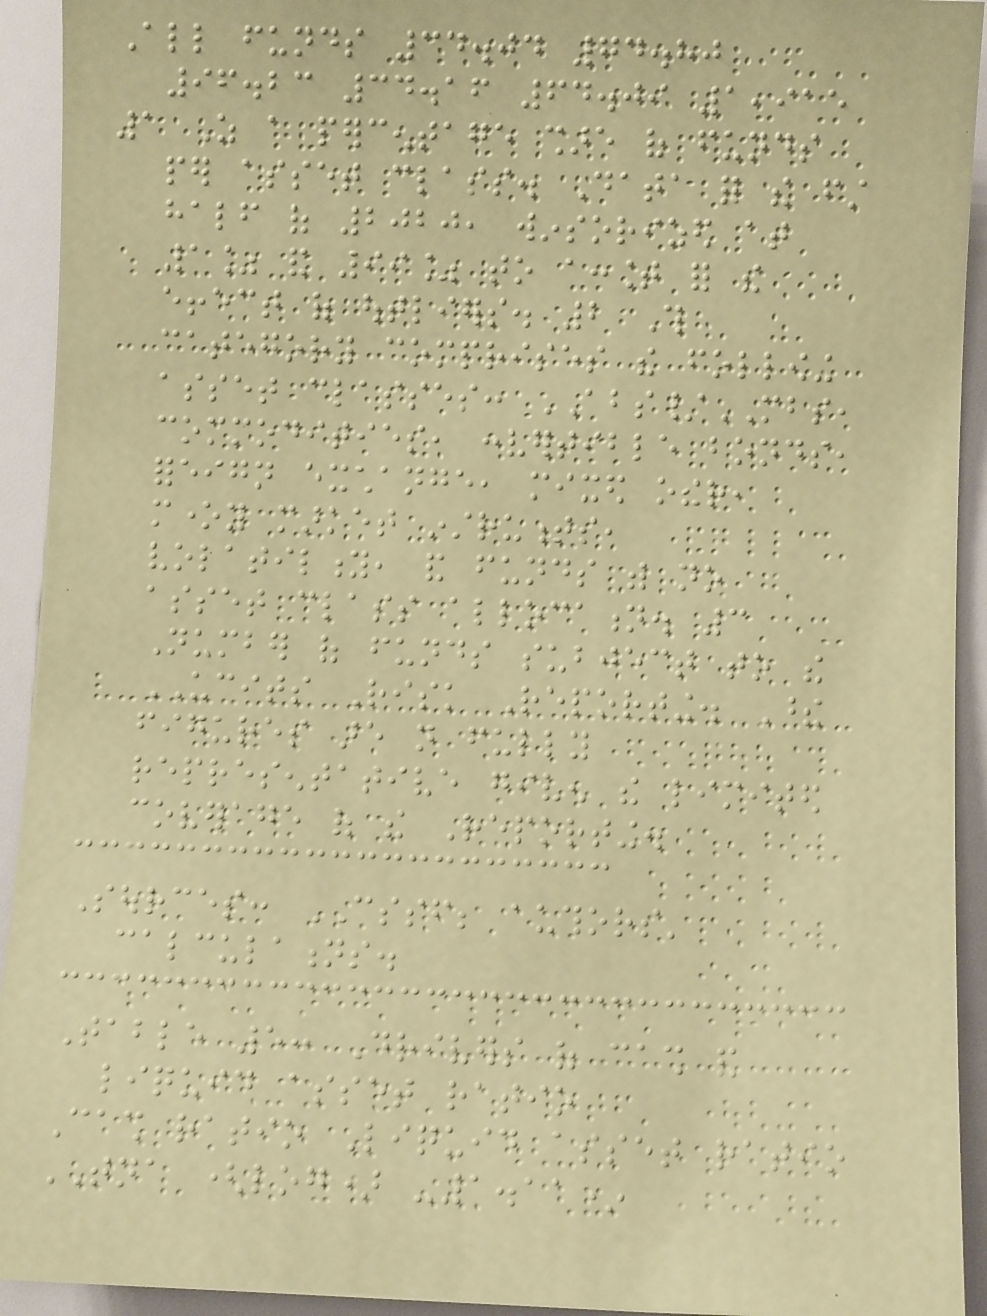All funds 34.04 74.80
96.23 34.16 64.09 1,915
1 As a percentage share of funds
per asset class. Data for the first
half of 2020, winsorized at
1% and 99% to account for the
effect of outliers. 2 This
category comprises the following
asset classes: ABS/MBS,
commodities, convertible bonds,
foreign exchange, mixed other,
money market instruments,
volatility, and funds with no
asset class allocation. 3
Number of funds subject to the
UCITS Risk Reporting. These
figures are not fully
representative given the limited
coverage of the Reporting.
Sources: CSSF; authors'
calculations.
Table 5: Drivers of cash and
liquid asset ratio
Cash ratio Liquid asset ratio
TNA (log) -1.11*
